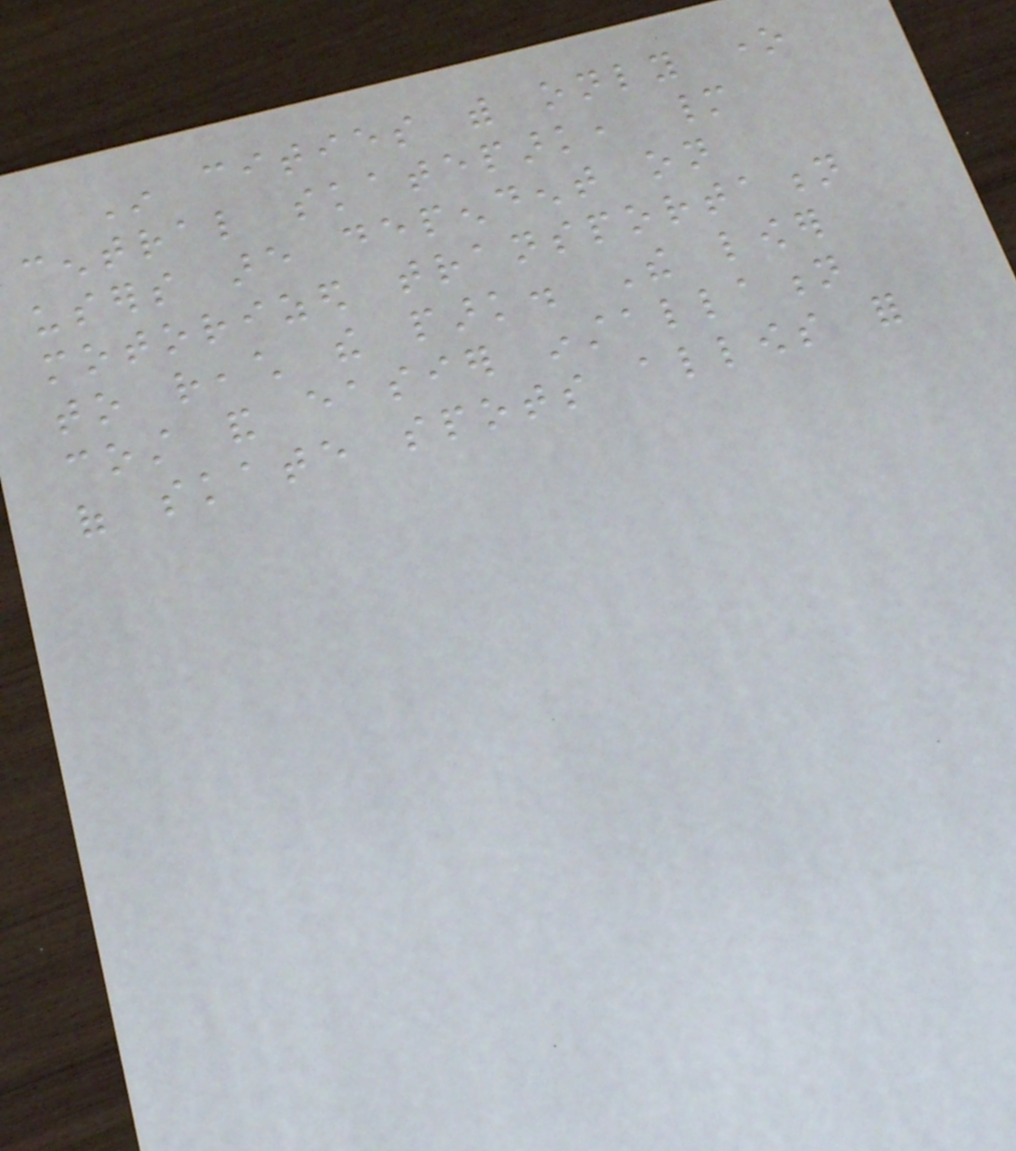In cities with only one
central skatepark, many
users are dependent on
motorized transportation
to reach the park. The lower
cost and easier installation
of skate spots allows for
